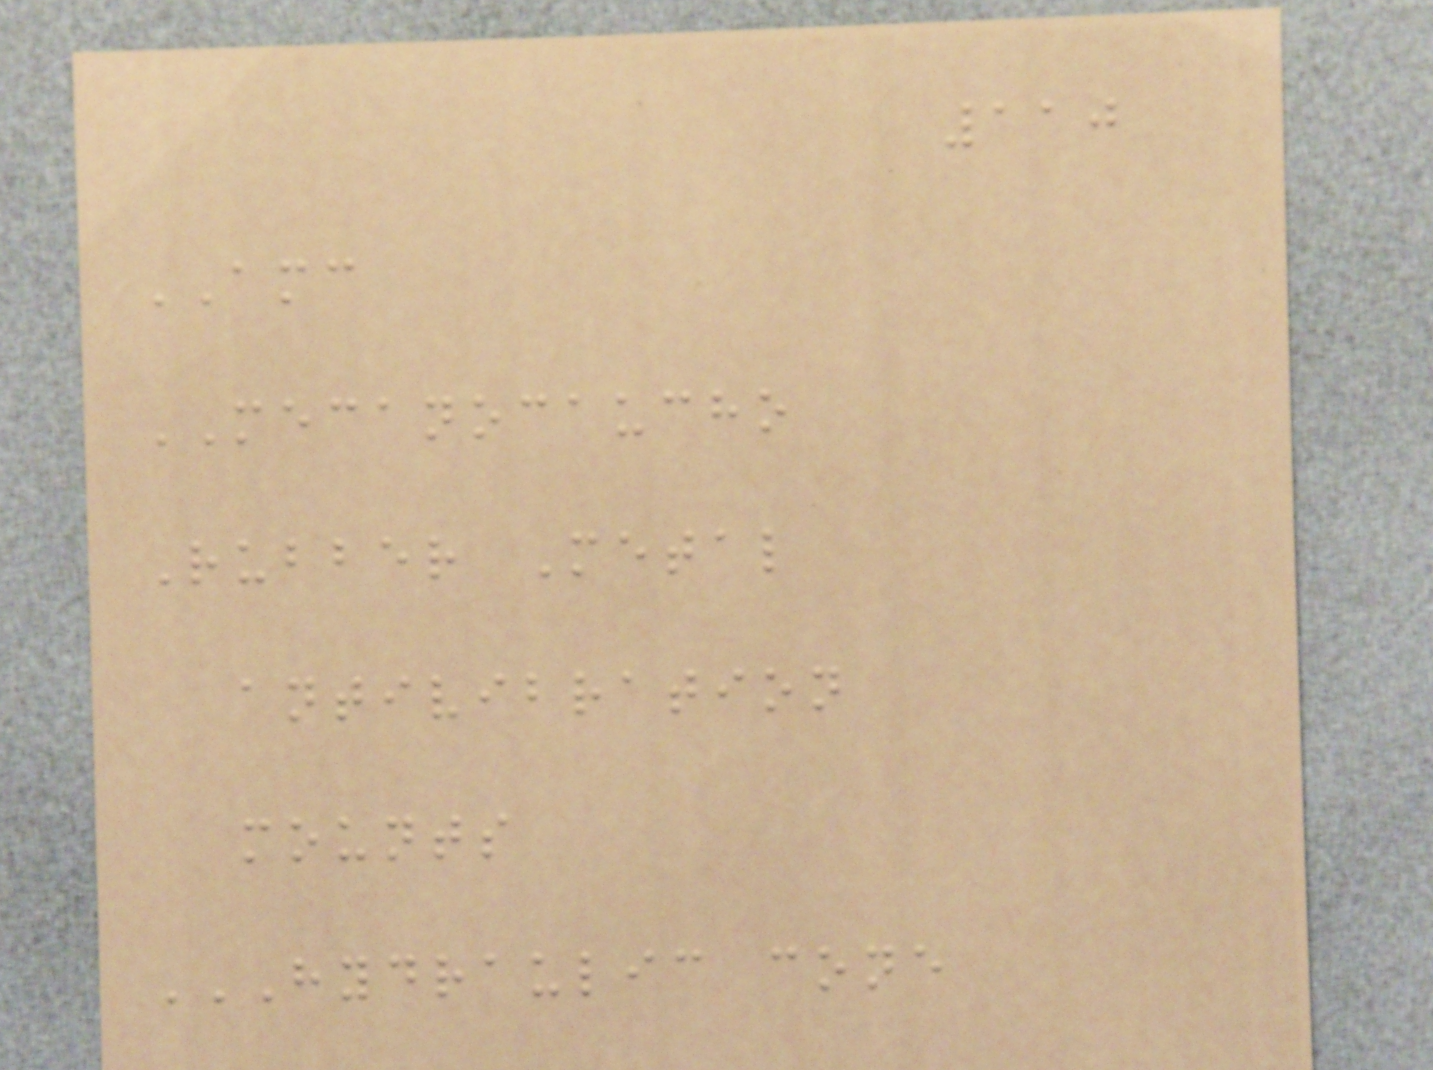110
AMC
MECANOCAUCHO
Rubber Metal
antivibration
mounts
HYDRAULIC CONE
